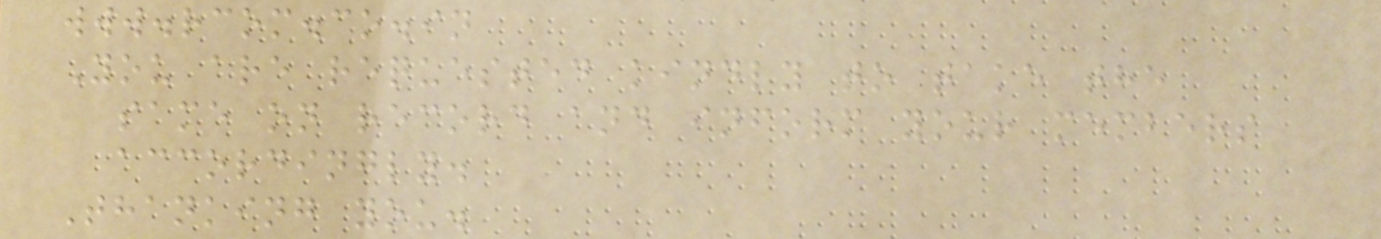www.rcom.co.in
You are requested kindly to take the
same on record and inform your members
accordingly.
Thanking you.
